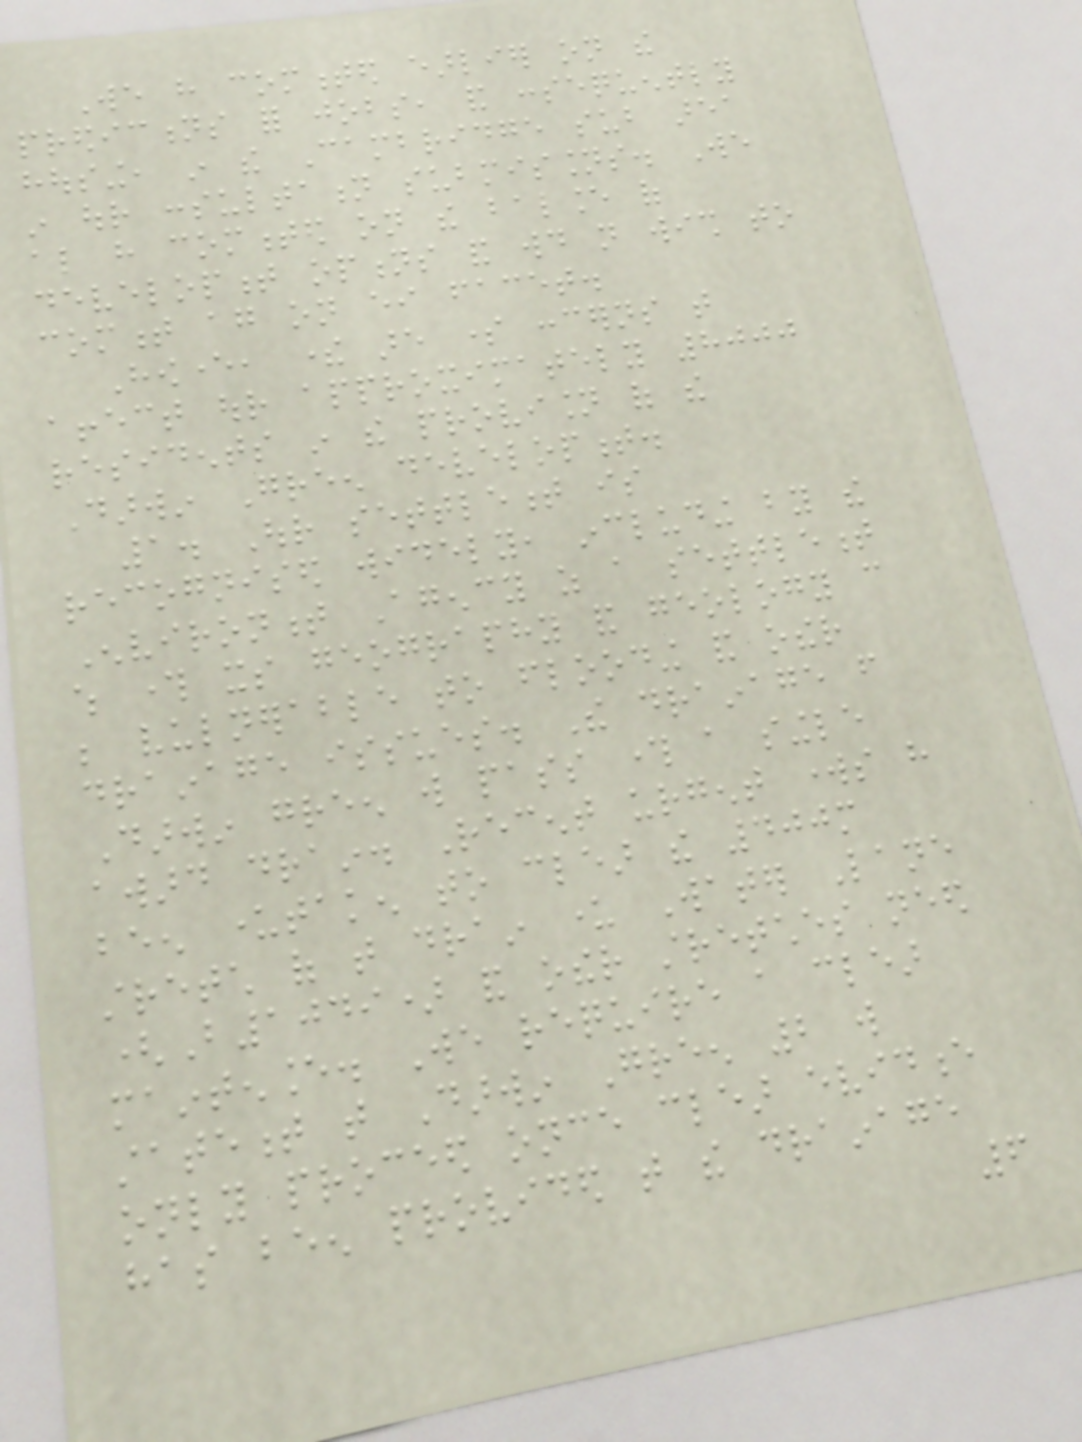We have commented earlier on the
predictions for jobs, and consequently
housing, in the Cambridge sub area
in our consultation submissions. We
also have commented on the balance of
development options and would not wish to
comment again on either facet.
However, there are some concerns that
affect our approximately 8000
residents in the provision of the
Darwin Green development.
1. Our settlement is
recognised widely, including by the
Environment Agency as a settlement
which through its geography and geology can
be vulnerable to flooding and other
drainage issues. The drainage from
Darwin green will pass through a single
award drain. Recent urgent works have
been undertaken to clear the 400m
stretch of that drain under Water Lane
(B1049) and other stretches need
maintenance. We require a clear
statement that Darwin Green 2 will
only proceed once clear evidence
has been provided that the drainage
6
